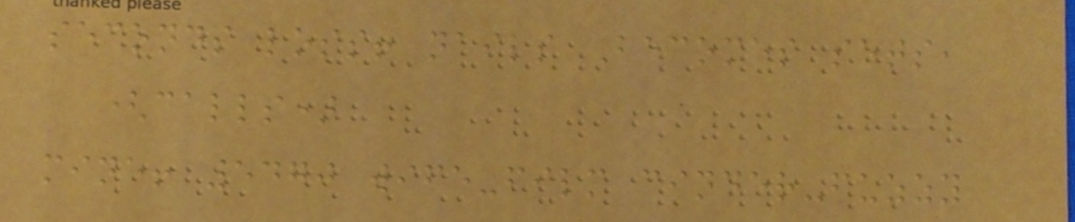seconds loss! nails Becomes sets,
(calls)
mine! 5470 wife-film cinder-fuzzy
